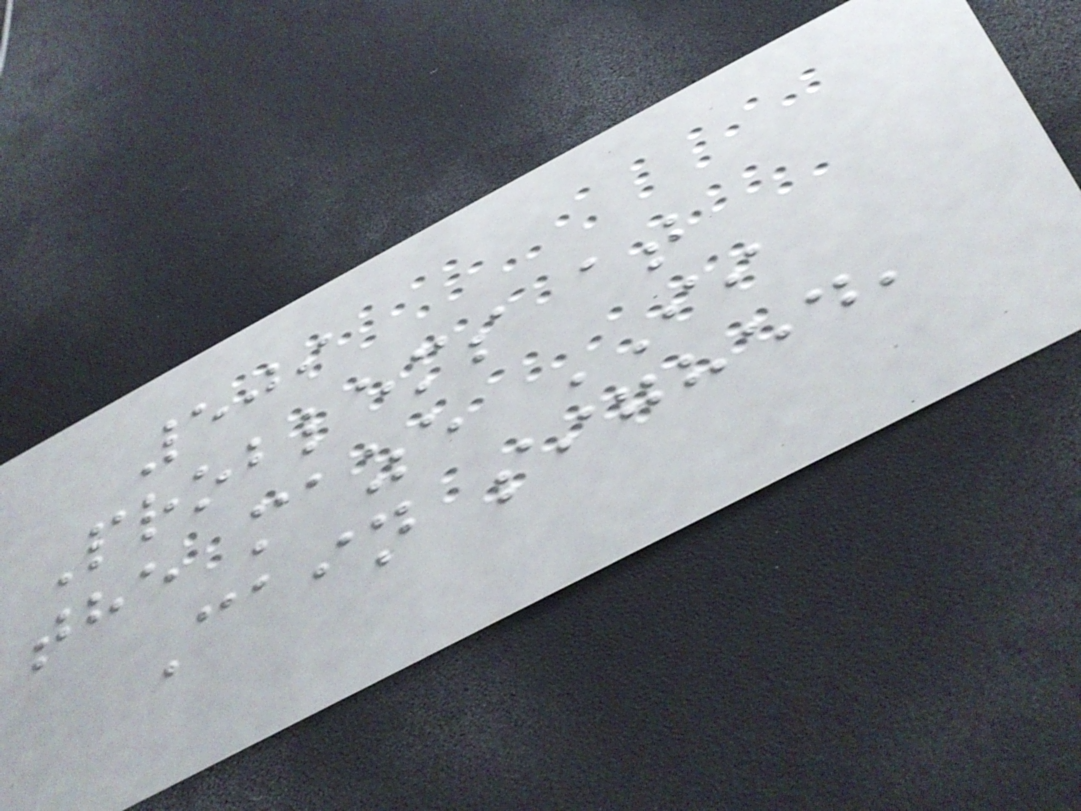509
Problems at
the maze II
Cain sighed,
